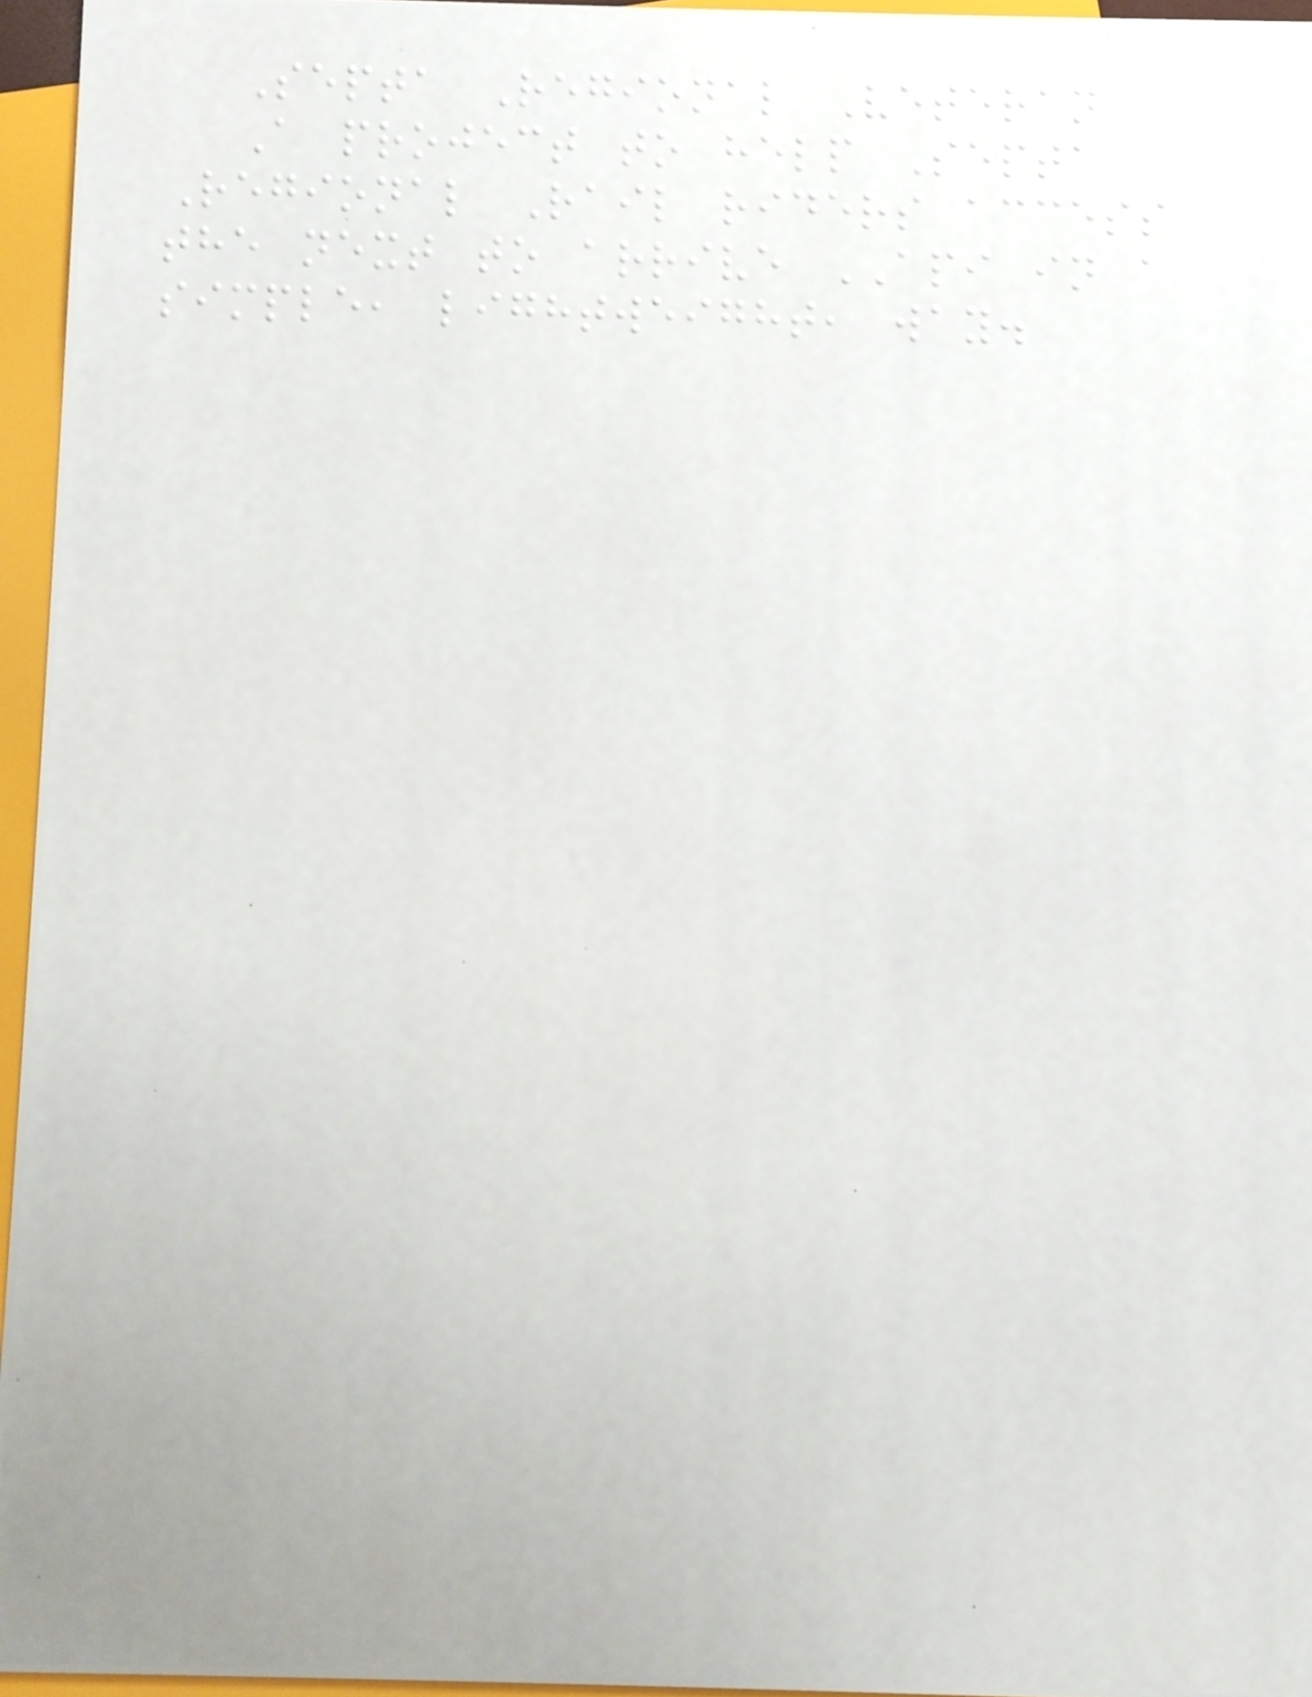Septa Regional Veteran
A project to help Septa
Regional Rail riders access
the next to arrive API in a
simple, lightweight, way.
